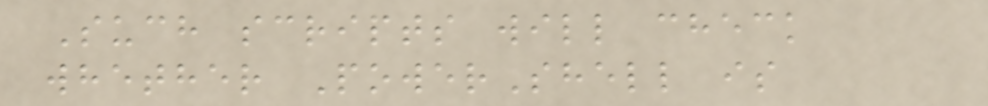Such scripts will check
whether PowerShell is
